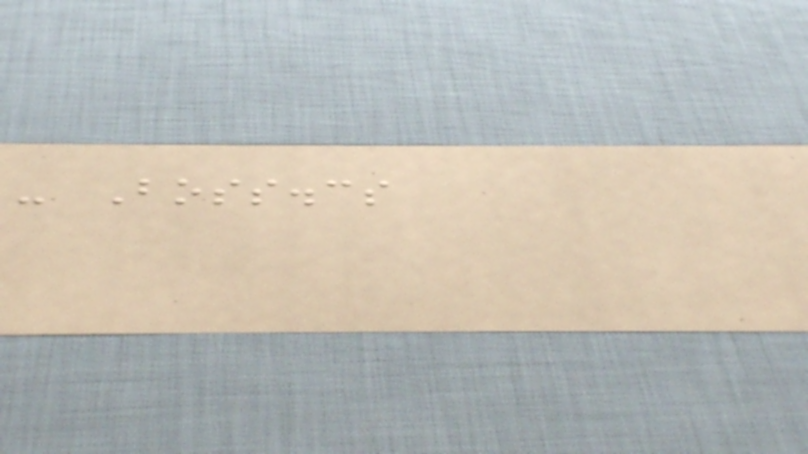- Boss.cs
